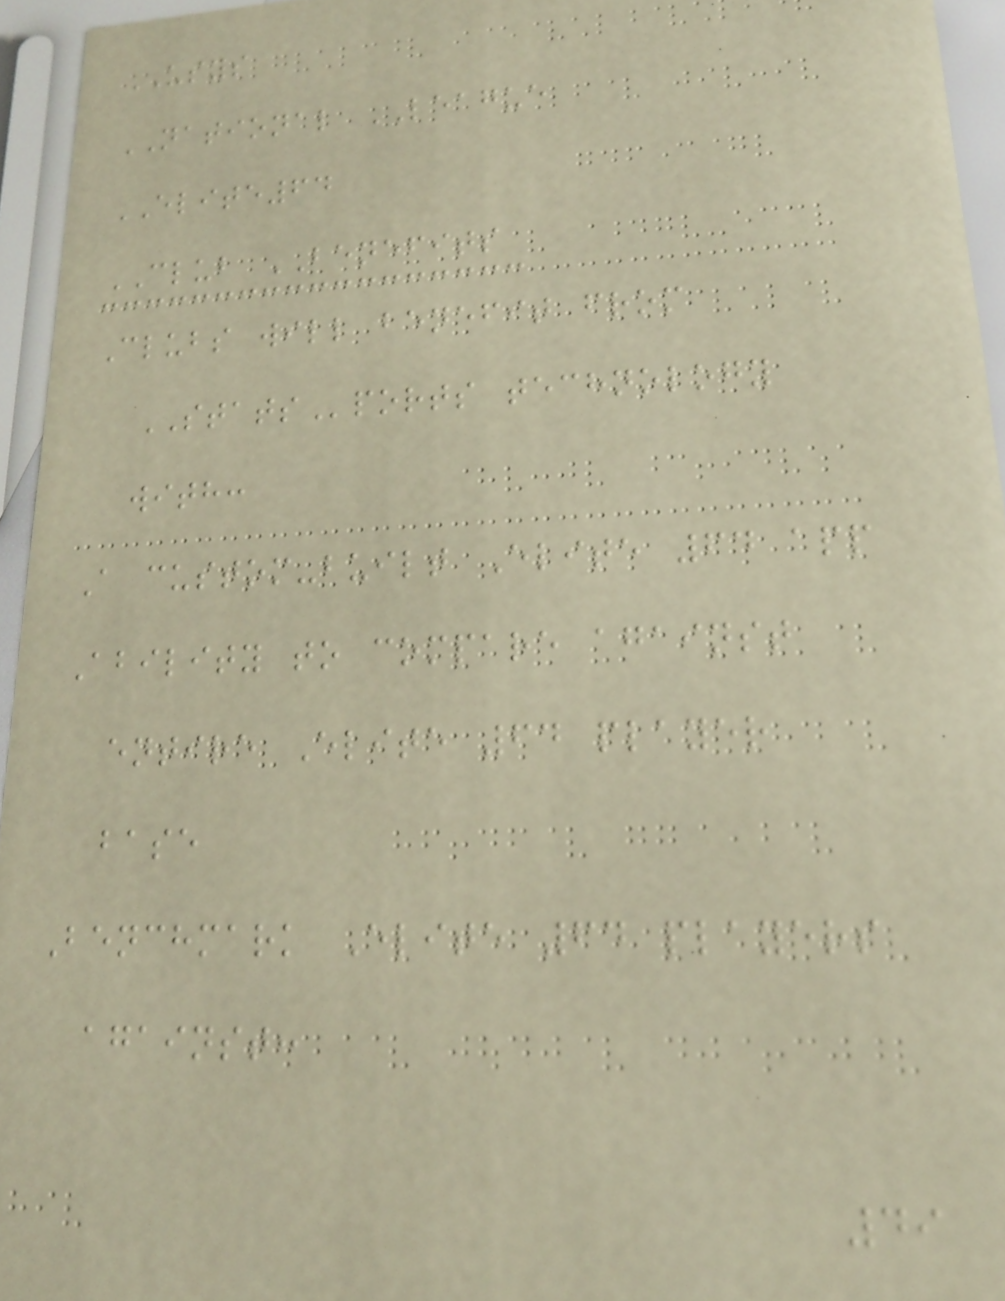USYS
NATIONAL LEAGUE
ELITE64
CLUB BENEFITS
Clubs will benefit from
STATSports technology
with:
A custom-built Elite 64 app
Ability to compare against
entire Elite 64 player
base
Benchmark Elite 64 players
against:
49
